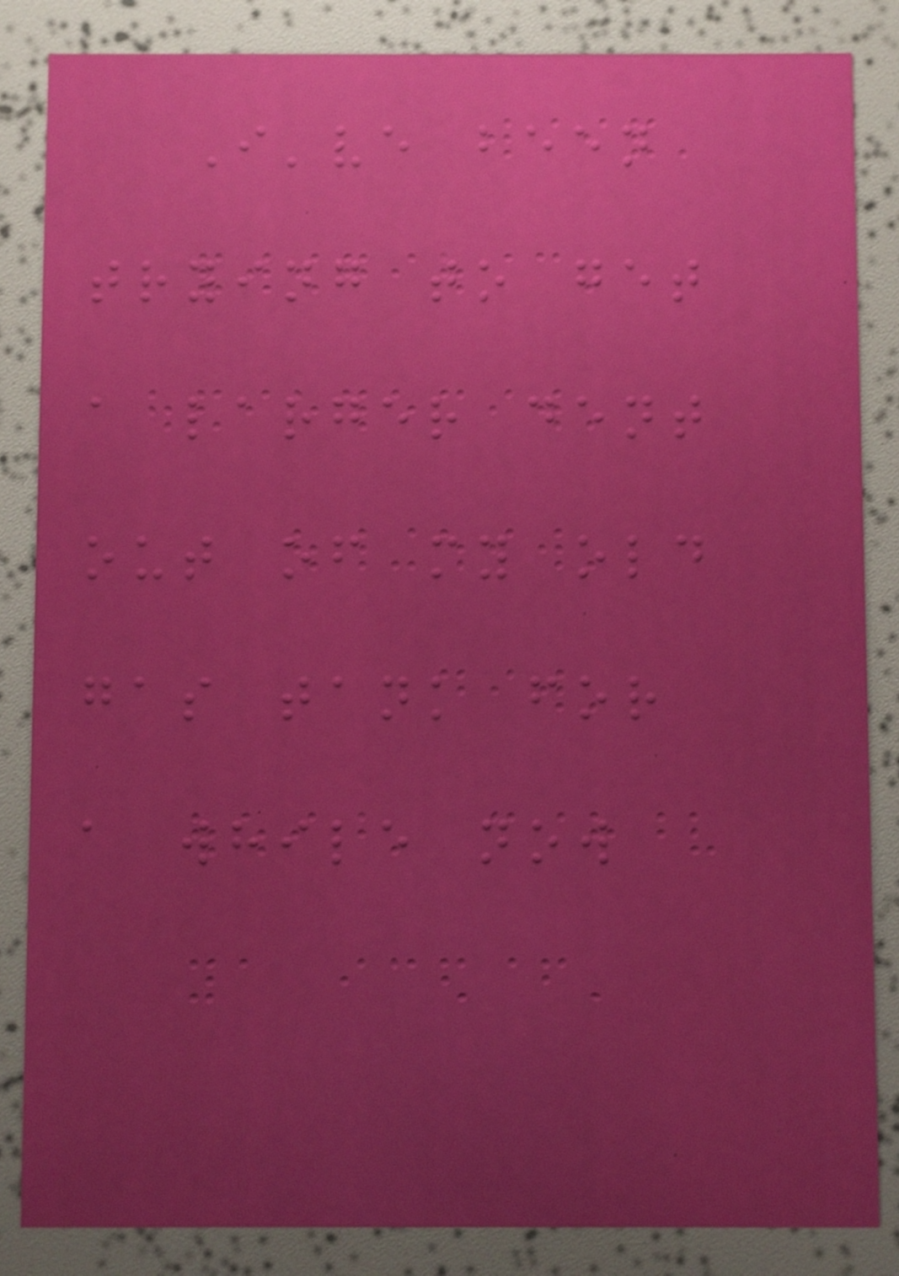I've been
trying to get
a larger dent
out of my old
gas tank for
a while now
